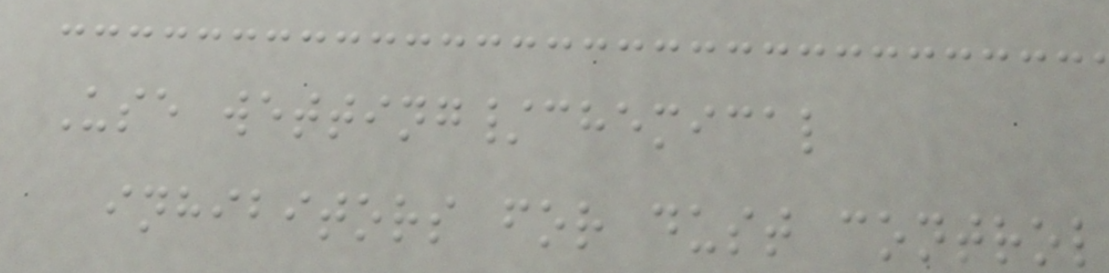Use wetting/chemical
inhibitors for dust control
